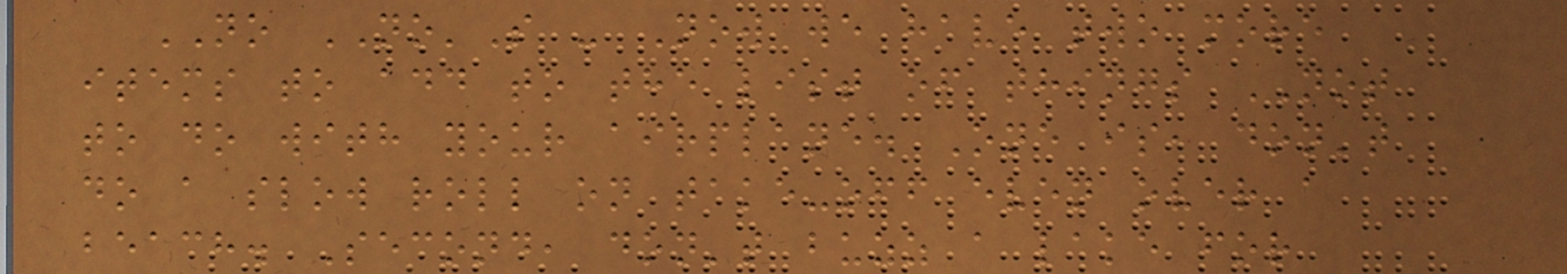NO NO'S - Now we have two more
items to add to the list of things NOT
to do with your airplane. One is, don't
do a slow roll on take-off even over a
beach. Second, don't buzz a lake for
